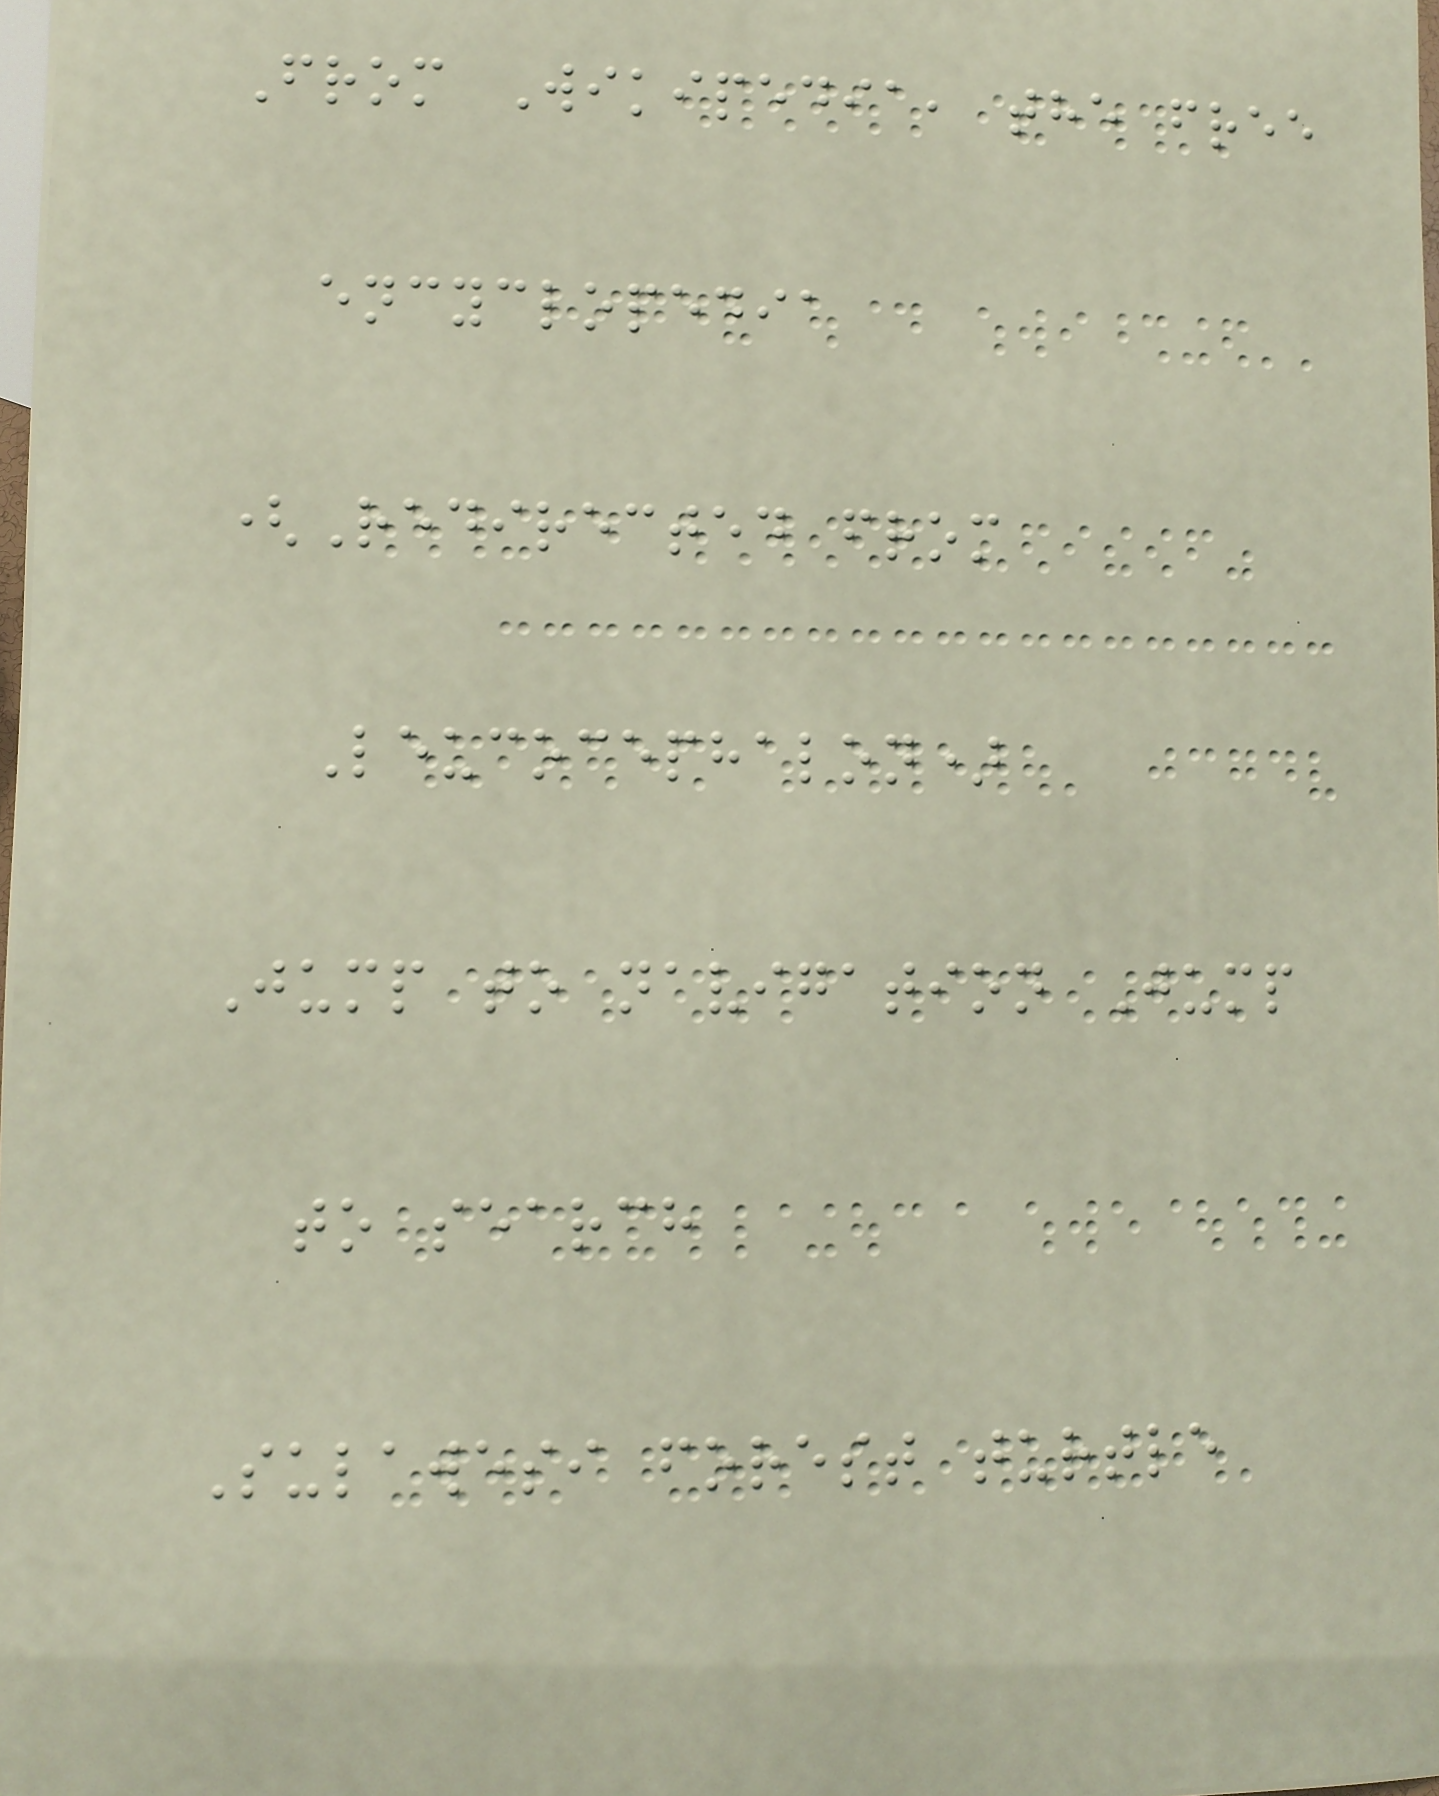From Wikipedia, the free
encyclopedia
(Redirected from
Leucocephalon)
Jump to navigation Jump
to search
Sulawesi forest turtle
